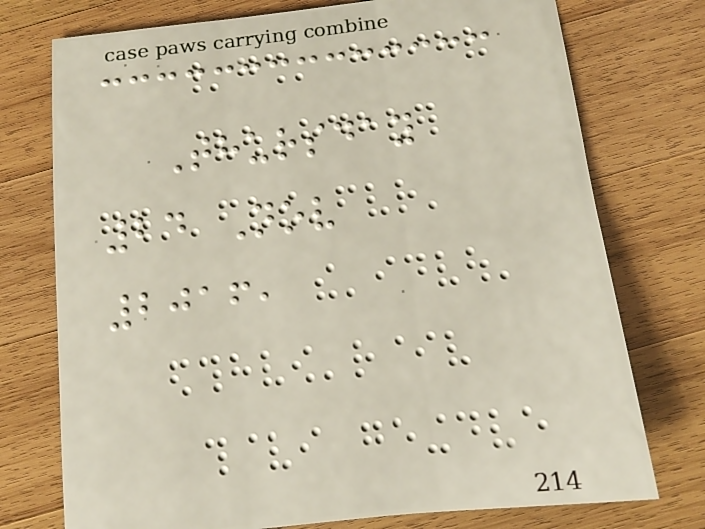Thursday
24 Nov
2016,
